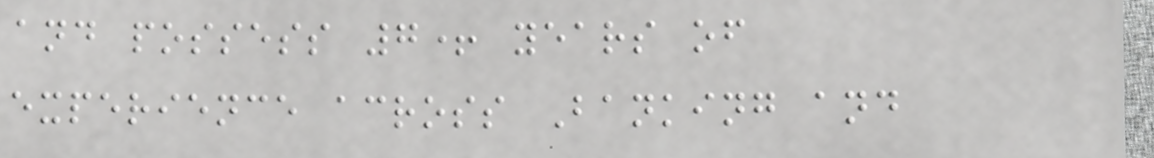and possess 7+ years of
experience across Banking and
